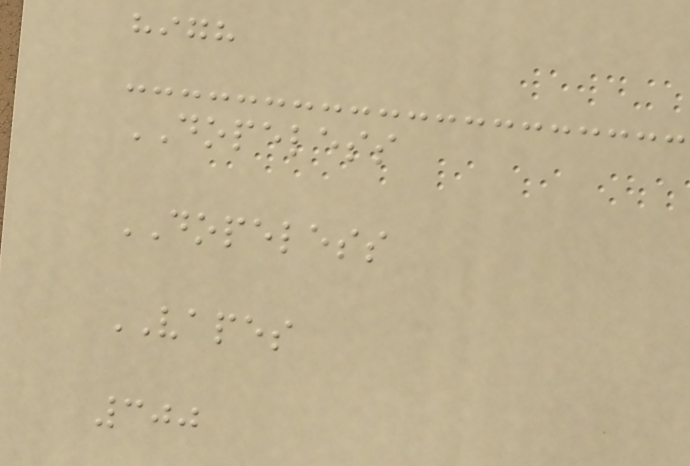high
DOPELESS
DOPELESS
VAPES
300
